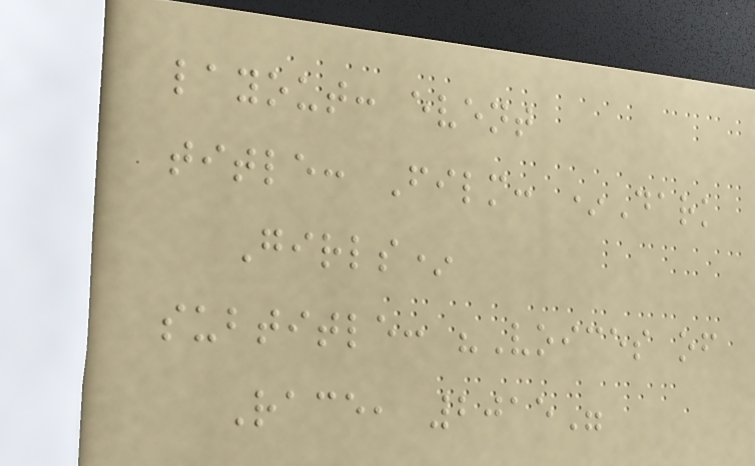layout: event
title: Film: *Dark
Girls*
subtitle: "Voices of
Race, 2015"
